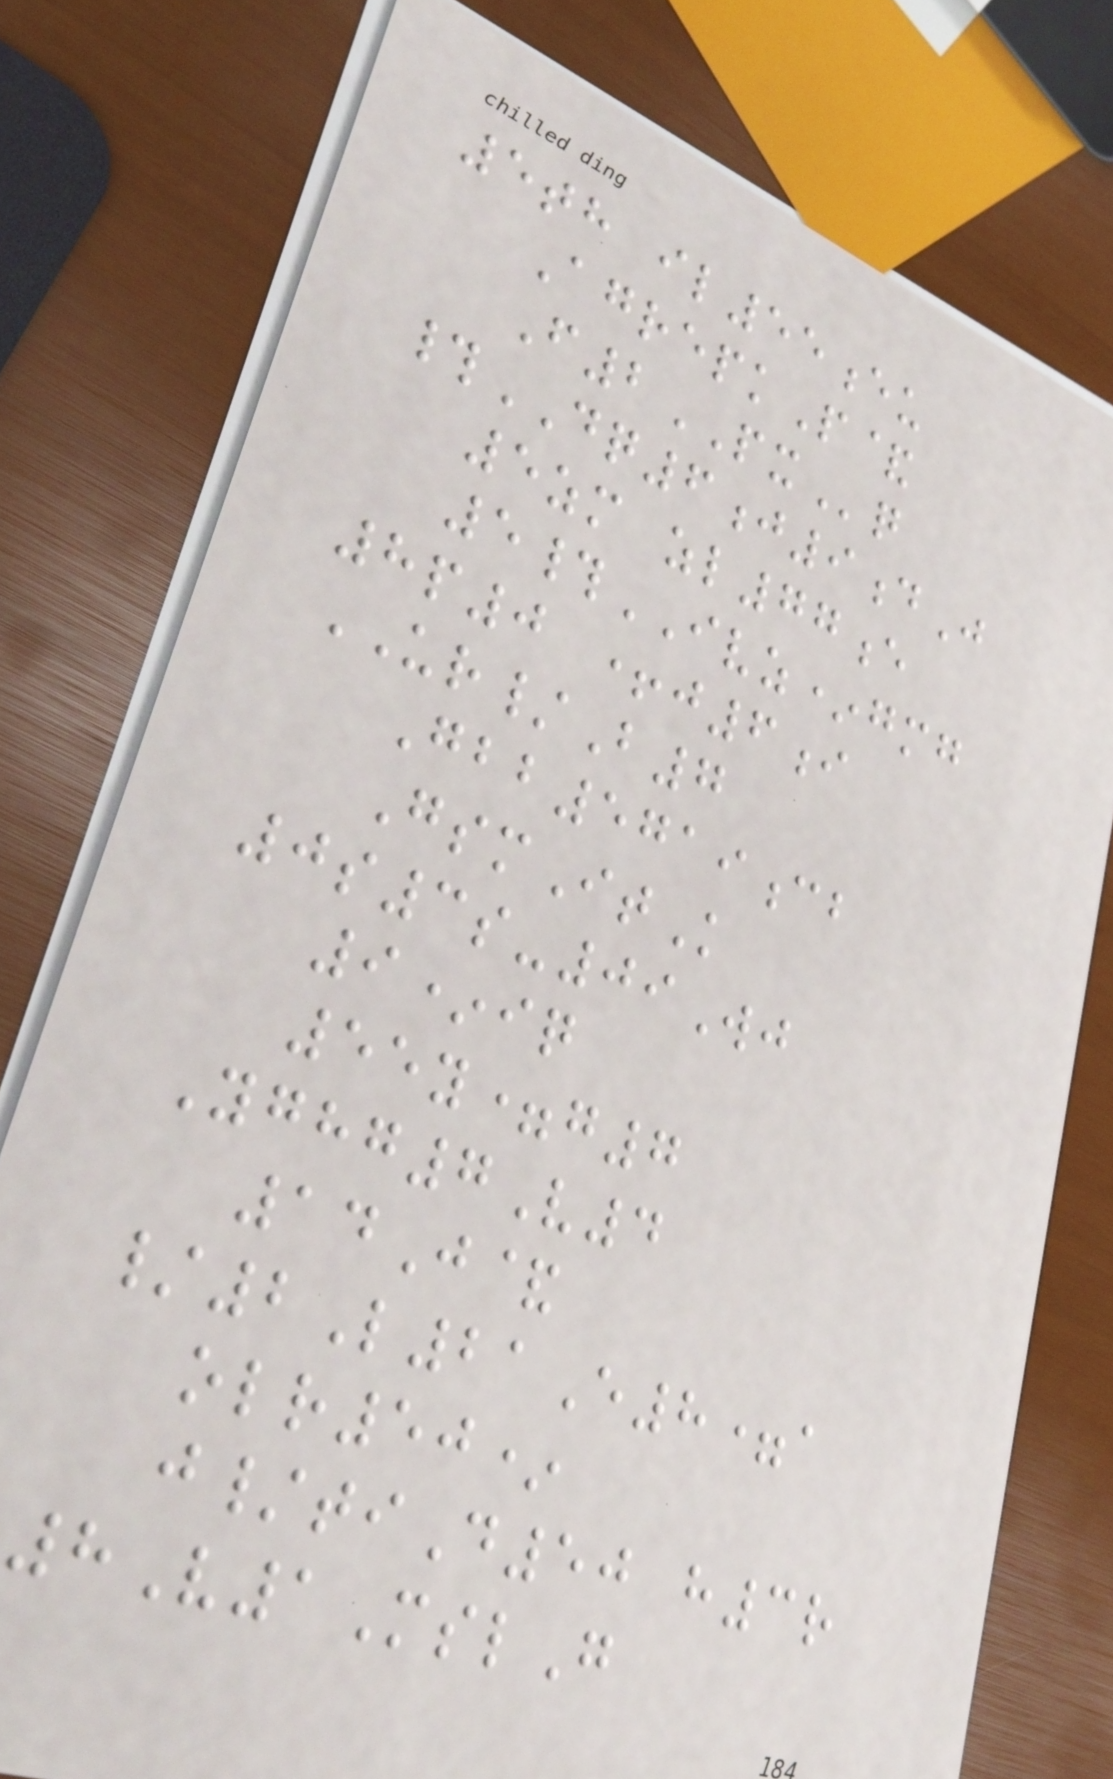5th il55eu
AgrepkP&
F2PXq
#DQ6j9dJ
5zm zl77e
5#IVZ*gmg
8p0 +j6i
UR/B7
Gbb5719cb
GsmItK
0s3s-09Wj
9*iq
55y=g7
Yghg7V4
14J&
/2L21E8=a
olr50*
j/tiD50 h3r
8V1MslG
